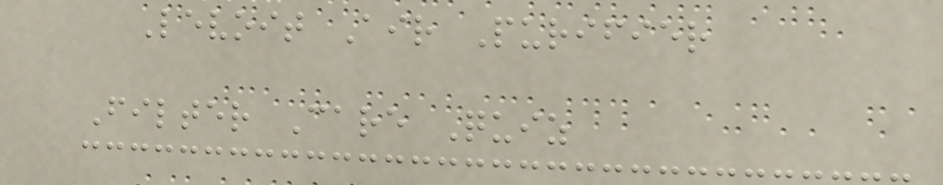Levoit Air Purifier
Filter Care Quiz
